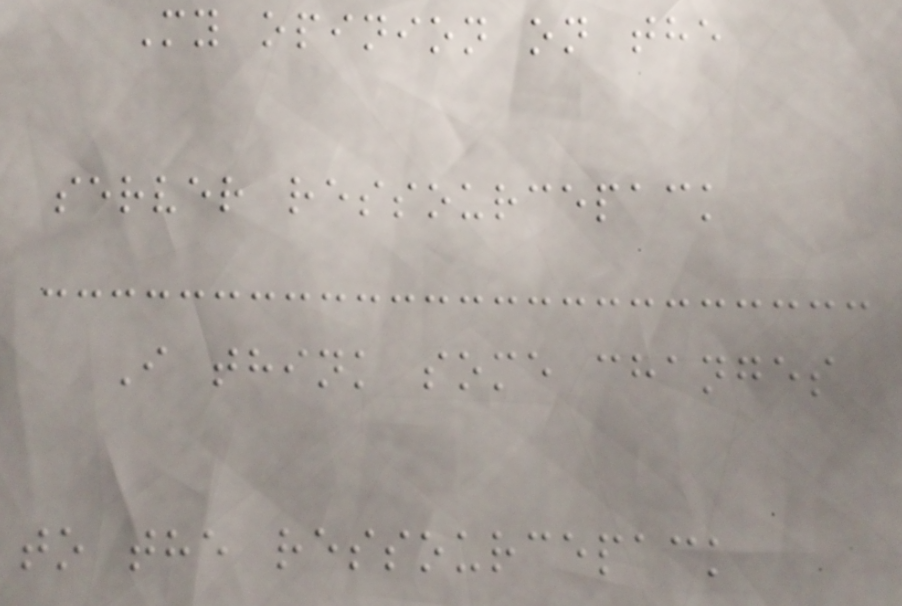My opinion on the
server ressourcepack
I think some changes
to the ressourcepack
